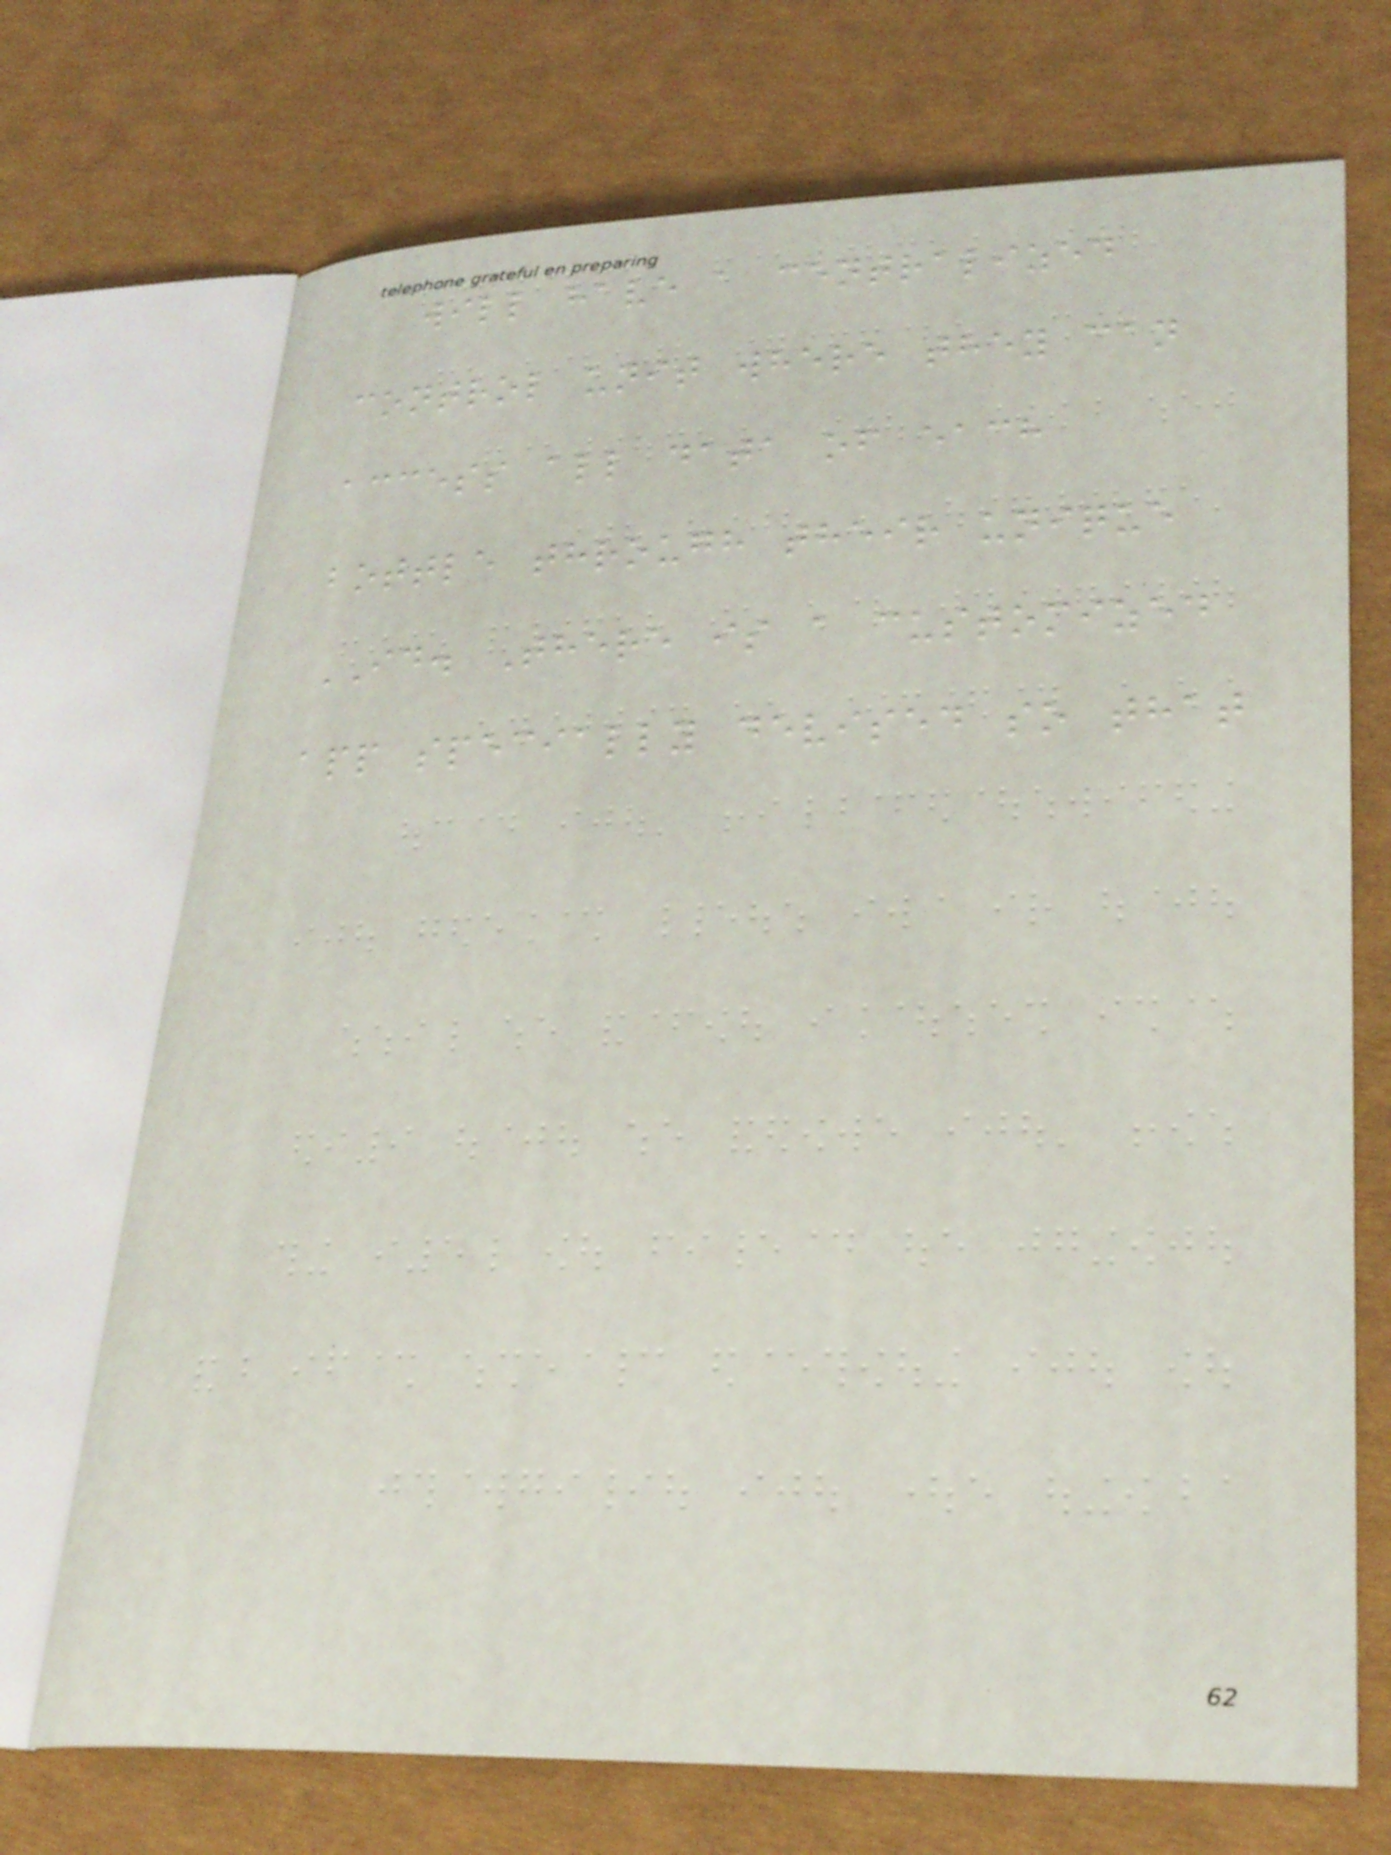will have a centralized
control unit where they can
access all data of each
bottle through their unique
ID. There is a customized
app specially devised so that
